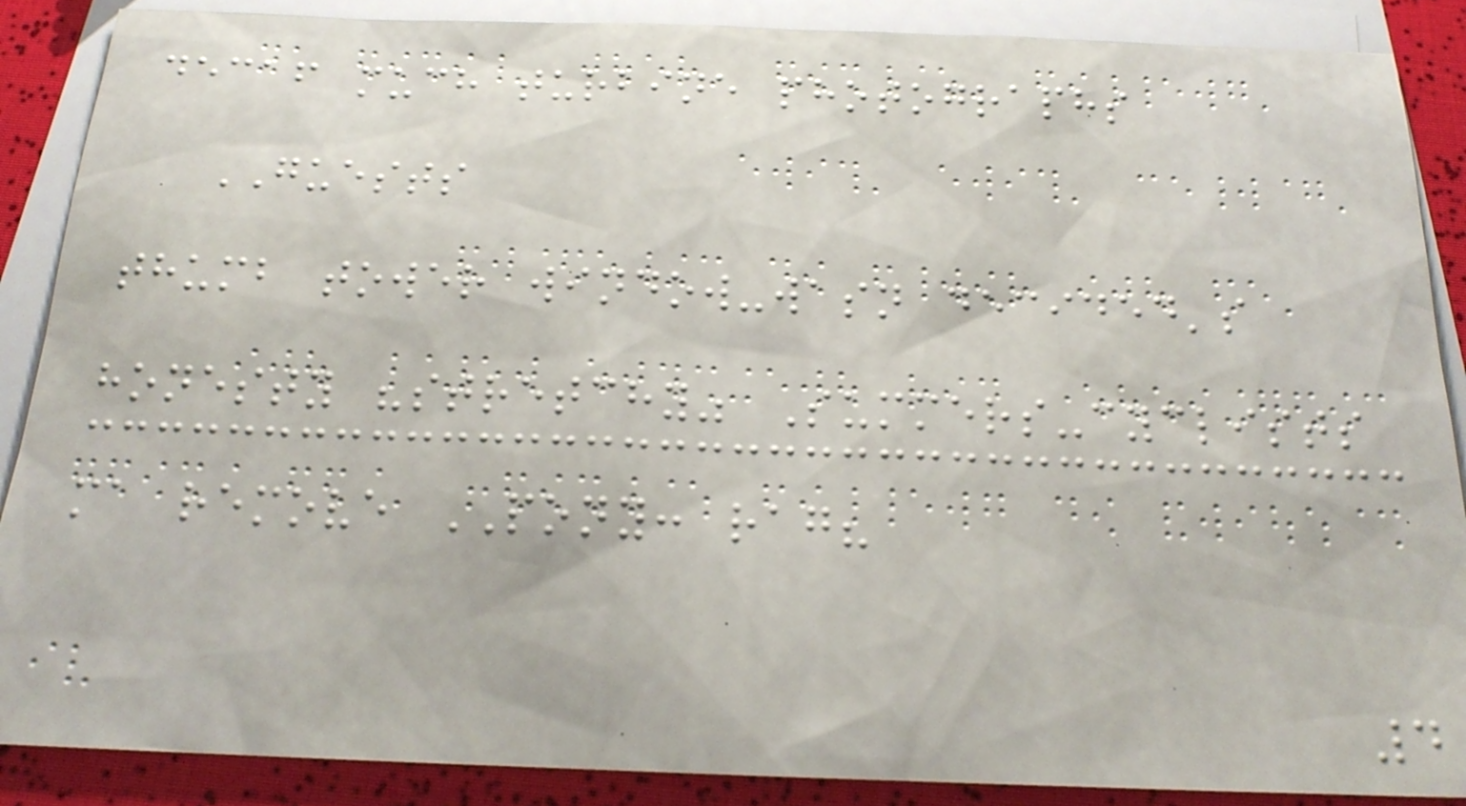decaf much turbine photographs
GUESTS
thumb tower window-wasn decided's
honesty "stretchy" Summers-cyclists
ma remove PONY: rag?
4
